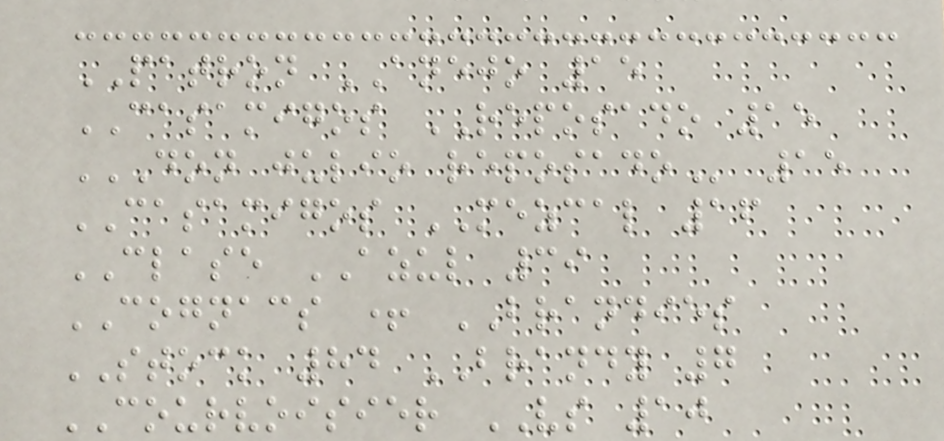PATRON ANEJO 15
CASAMIGOS REPOSADO 15
DON JULIO REPOSADO 15
CASAMIGOS MEZCAL 16
CLASE AZUL 39
COGNACS + BRANDIES
STOCK 84 BRANDY 7
COURVOISIER VS 10
